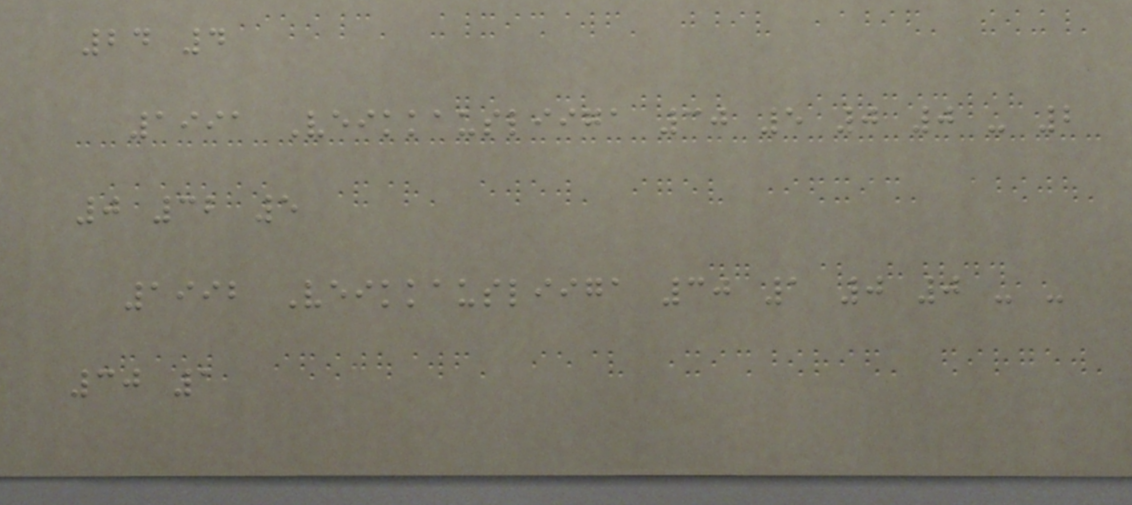24 4
1991 Veikkausliiga 30 5 0 0 - 2
0 32 5
1992 Veikkausliiga 30 1 0 0 - -
30 1
